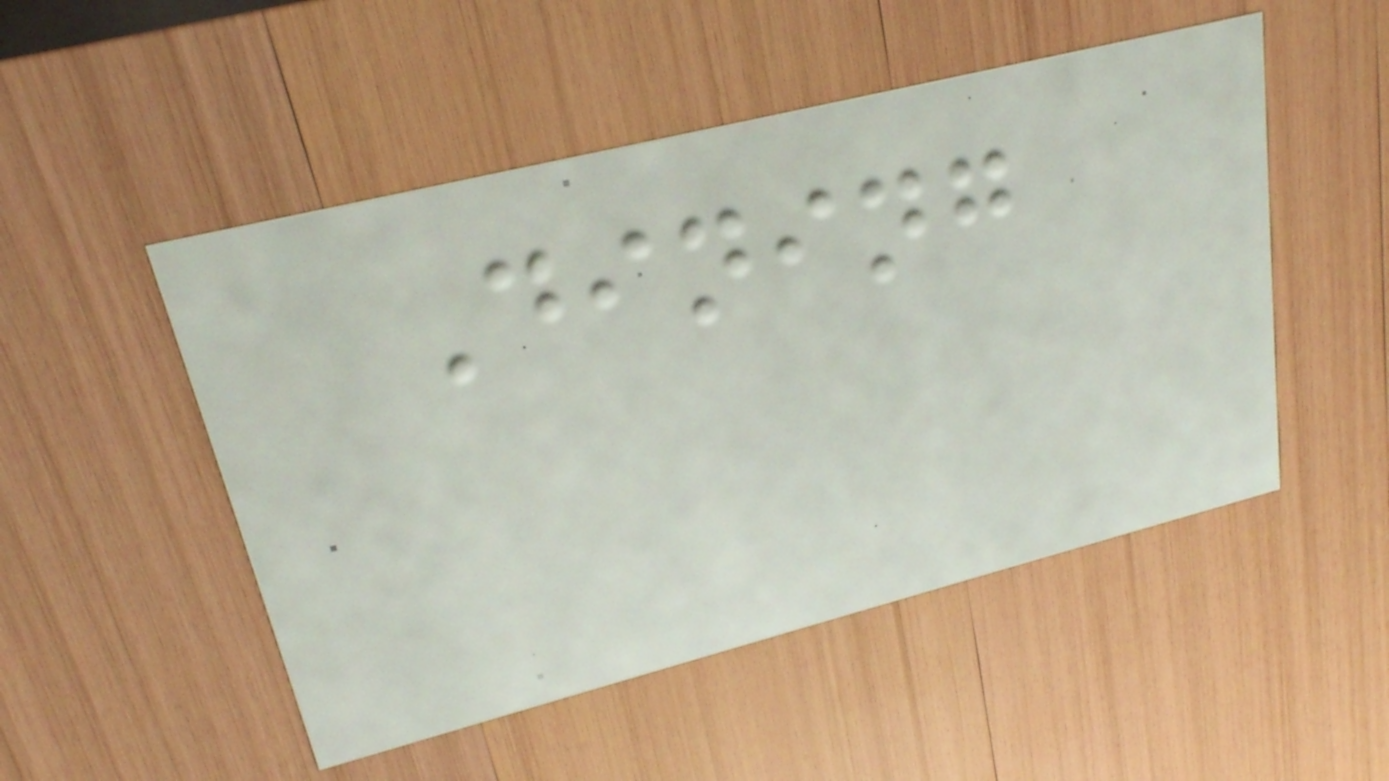Dining
